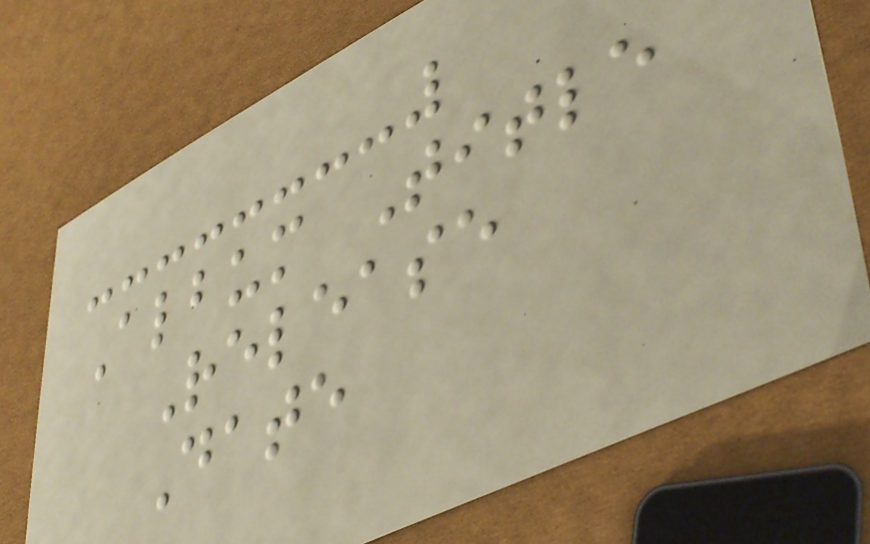Album Title
Release
Date
